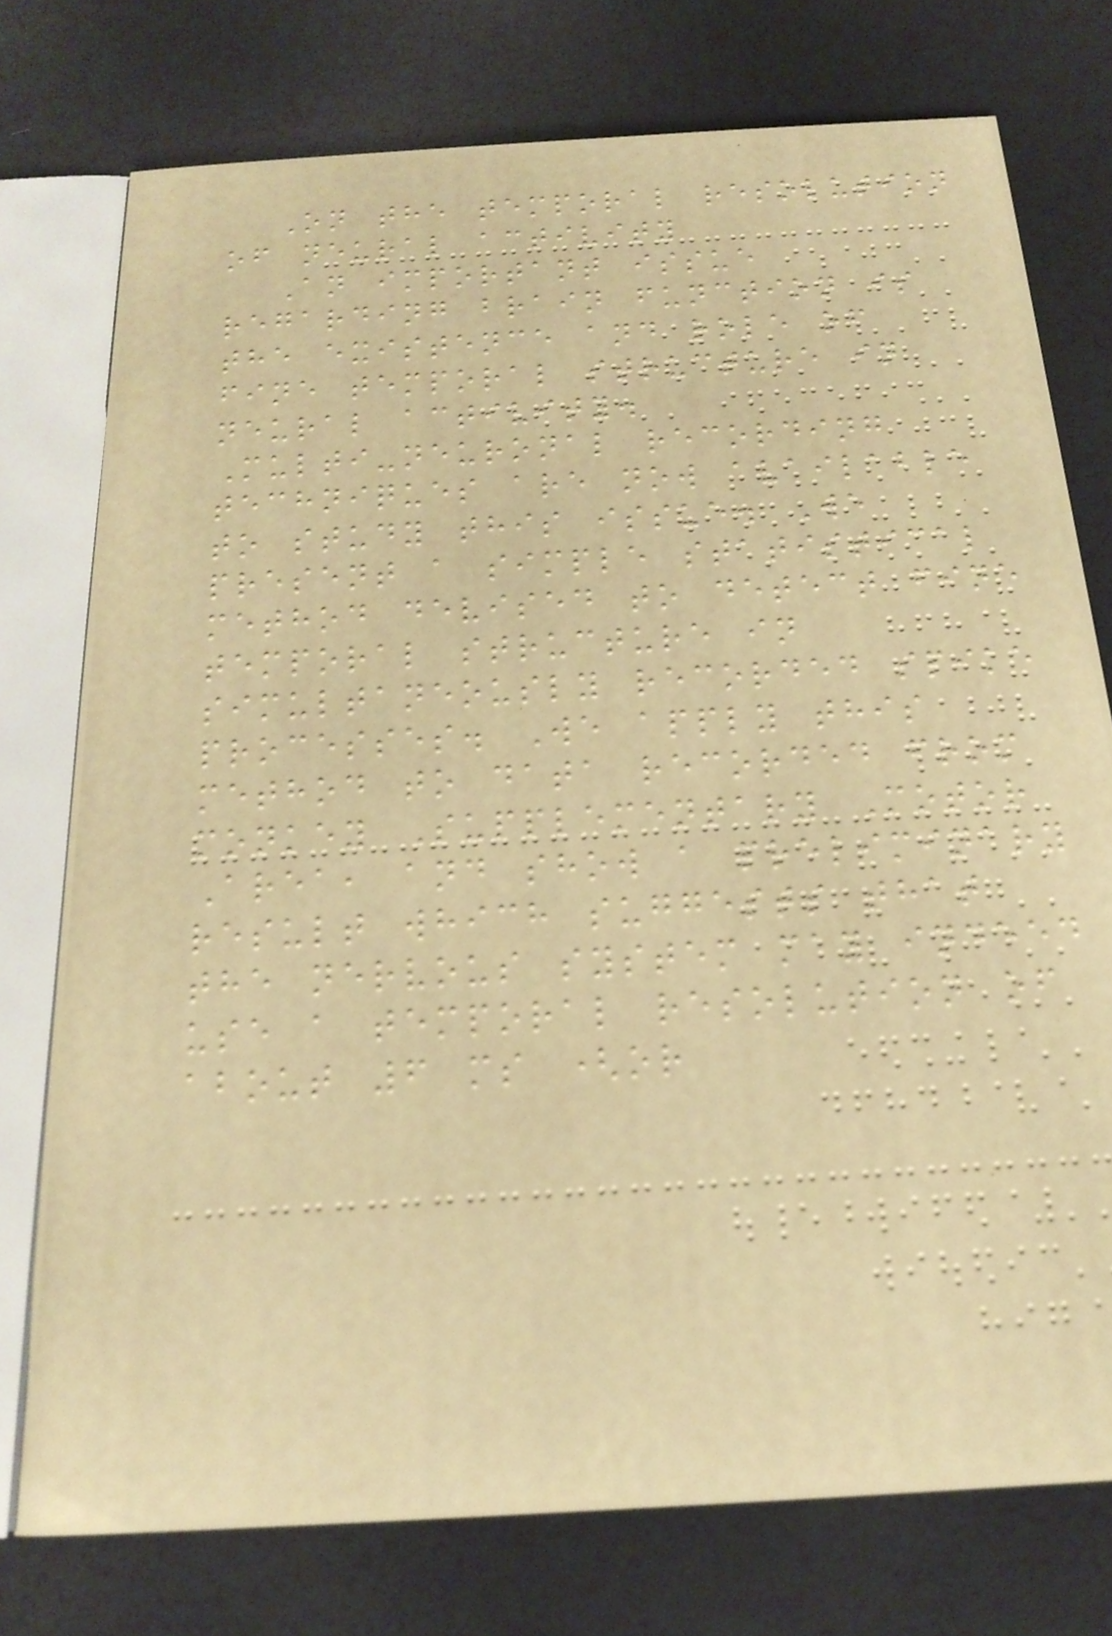On the temporal resolution
of neural activity
An important issue
regarding brain function is
the existence and role of
fine temporal structure in
neural activity.
Multi-neuronal recording
techniques are now available
to study this issue. We
present a simple statistical
method devised to detect fine
temporal structure in
simultaneously recorded spike
processes. We apply this
method to data recorded from
monkey Supplementary Motor
Area, and show a preliminary
result which suggests that
the nervous system may indeed
use a temporal resolution of
about 6 ms (or
